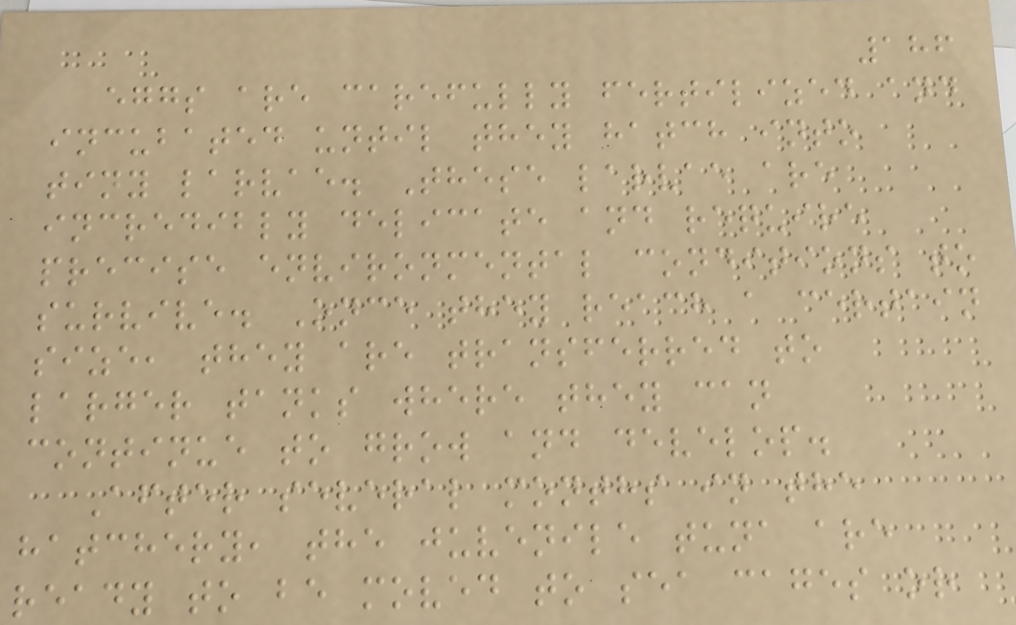186
eggs are carefully fertilized and
incubated until they hatch into
tiny larvae. These larvae are
incredibly delicate and require
precise environmental conditions to
survive. Once they reach a certain
size, they are transferred to
larger tanks where they can
continue to grow and develop.
After several months in the
hatchery, the juvenile tuna are
ready to be moved to sea cages or
